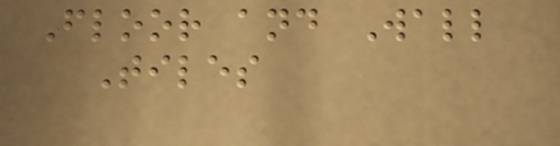Floor and Wall
Tiles
